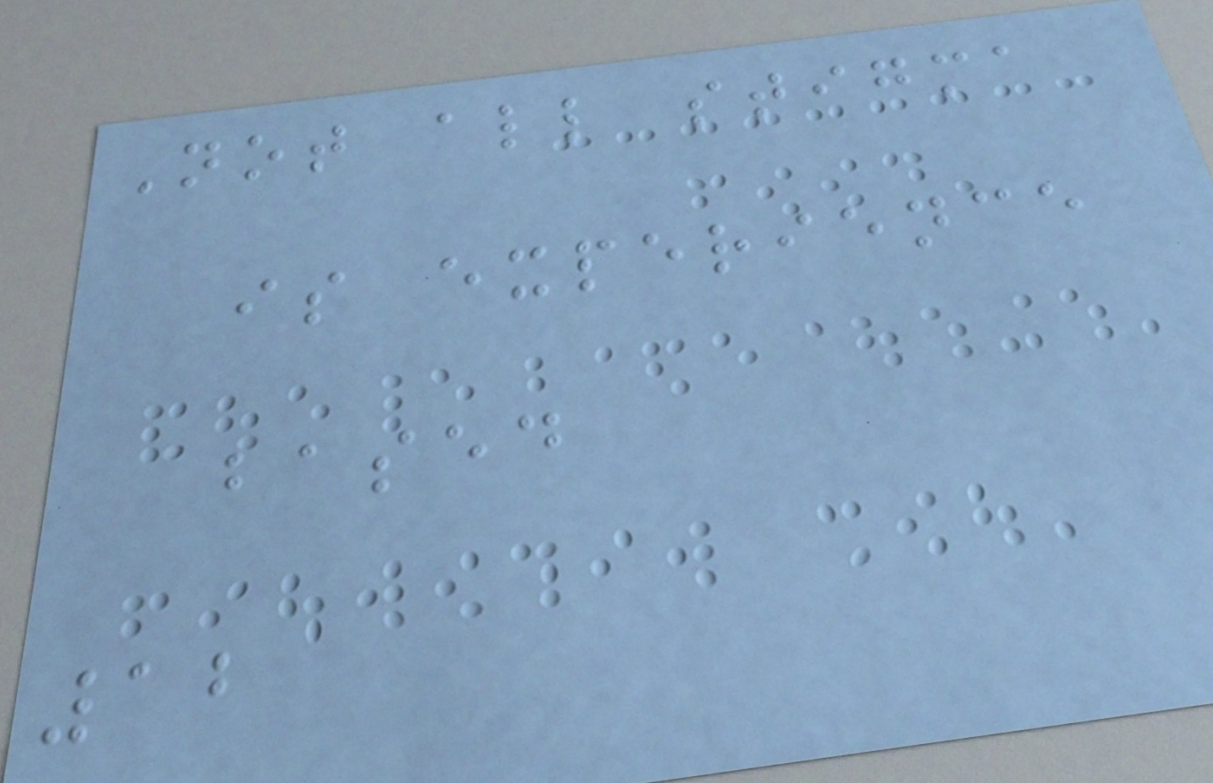Not all stigma
is experience
based
12
